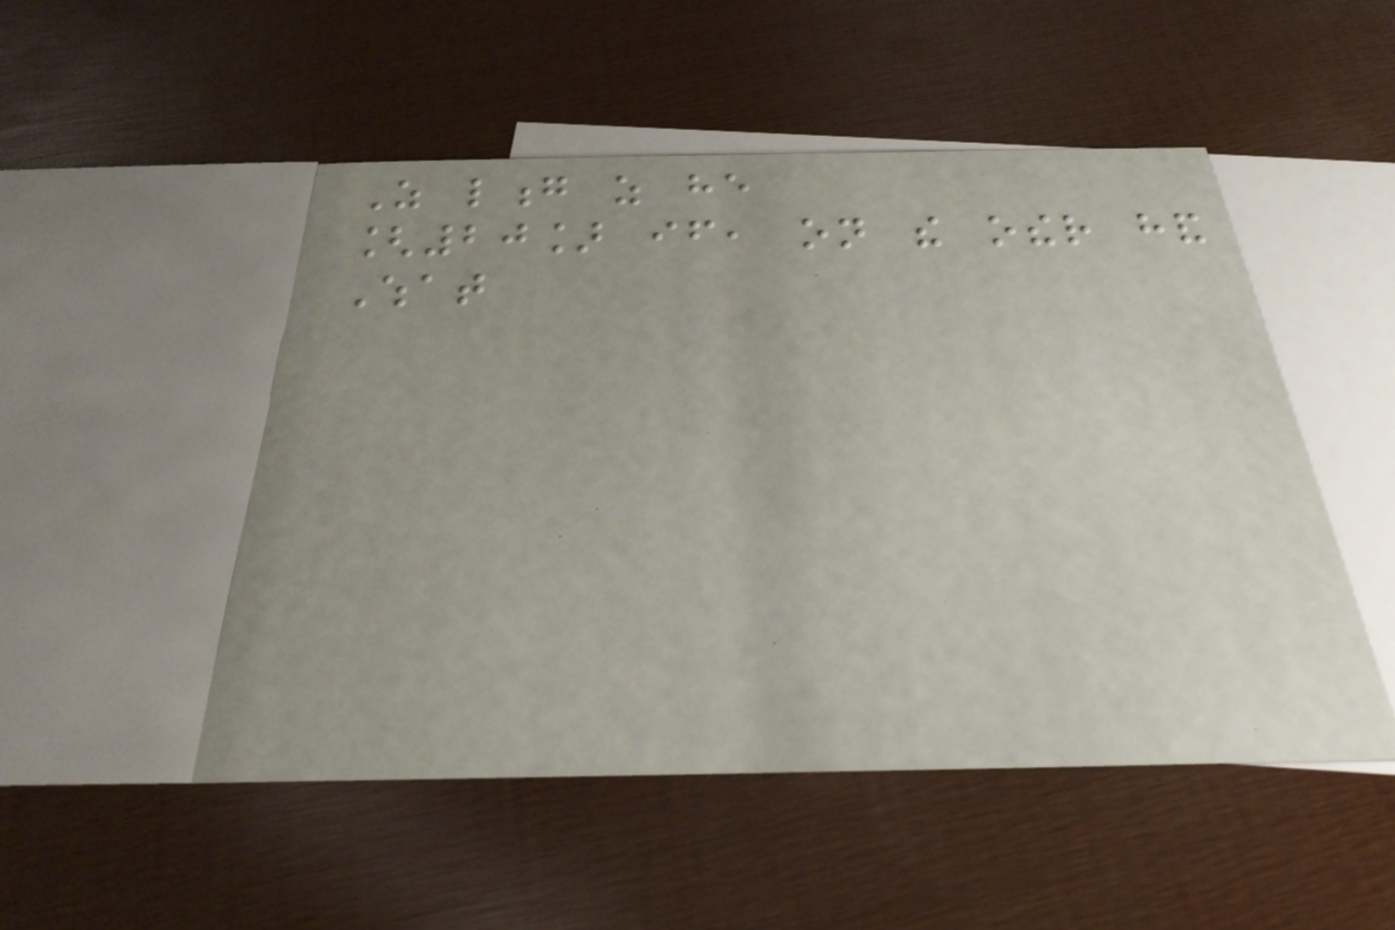As long as he
[20] if, on the other hand
What
